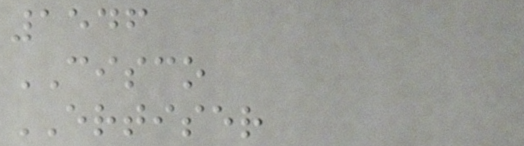1546
CISCO
ERTISER
